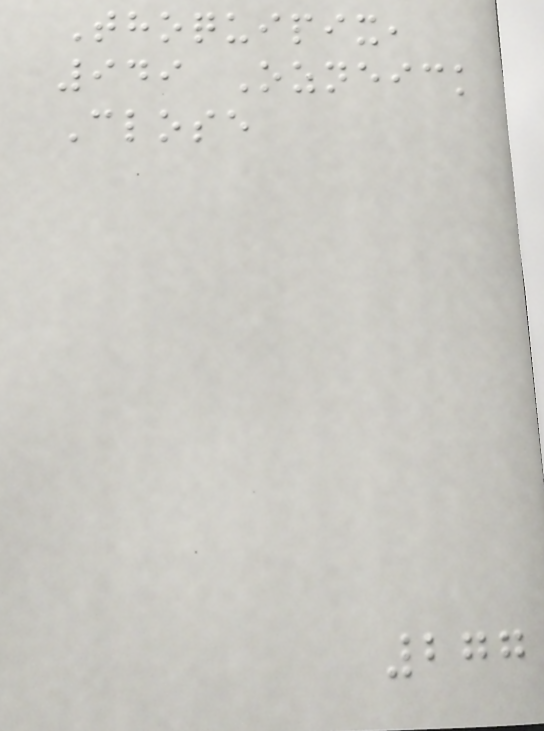Thoquipix,
949 Ozneick
Close
277
